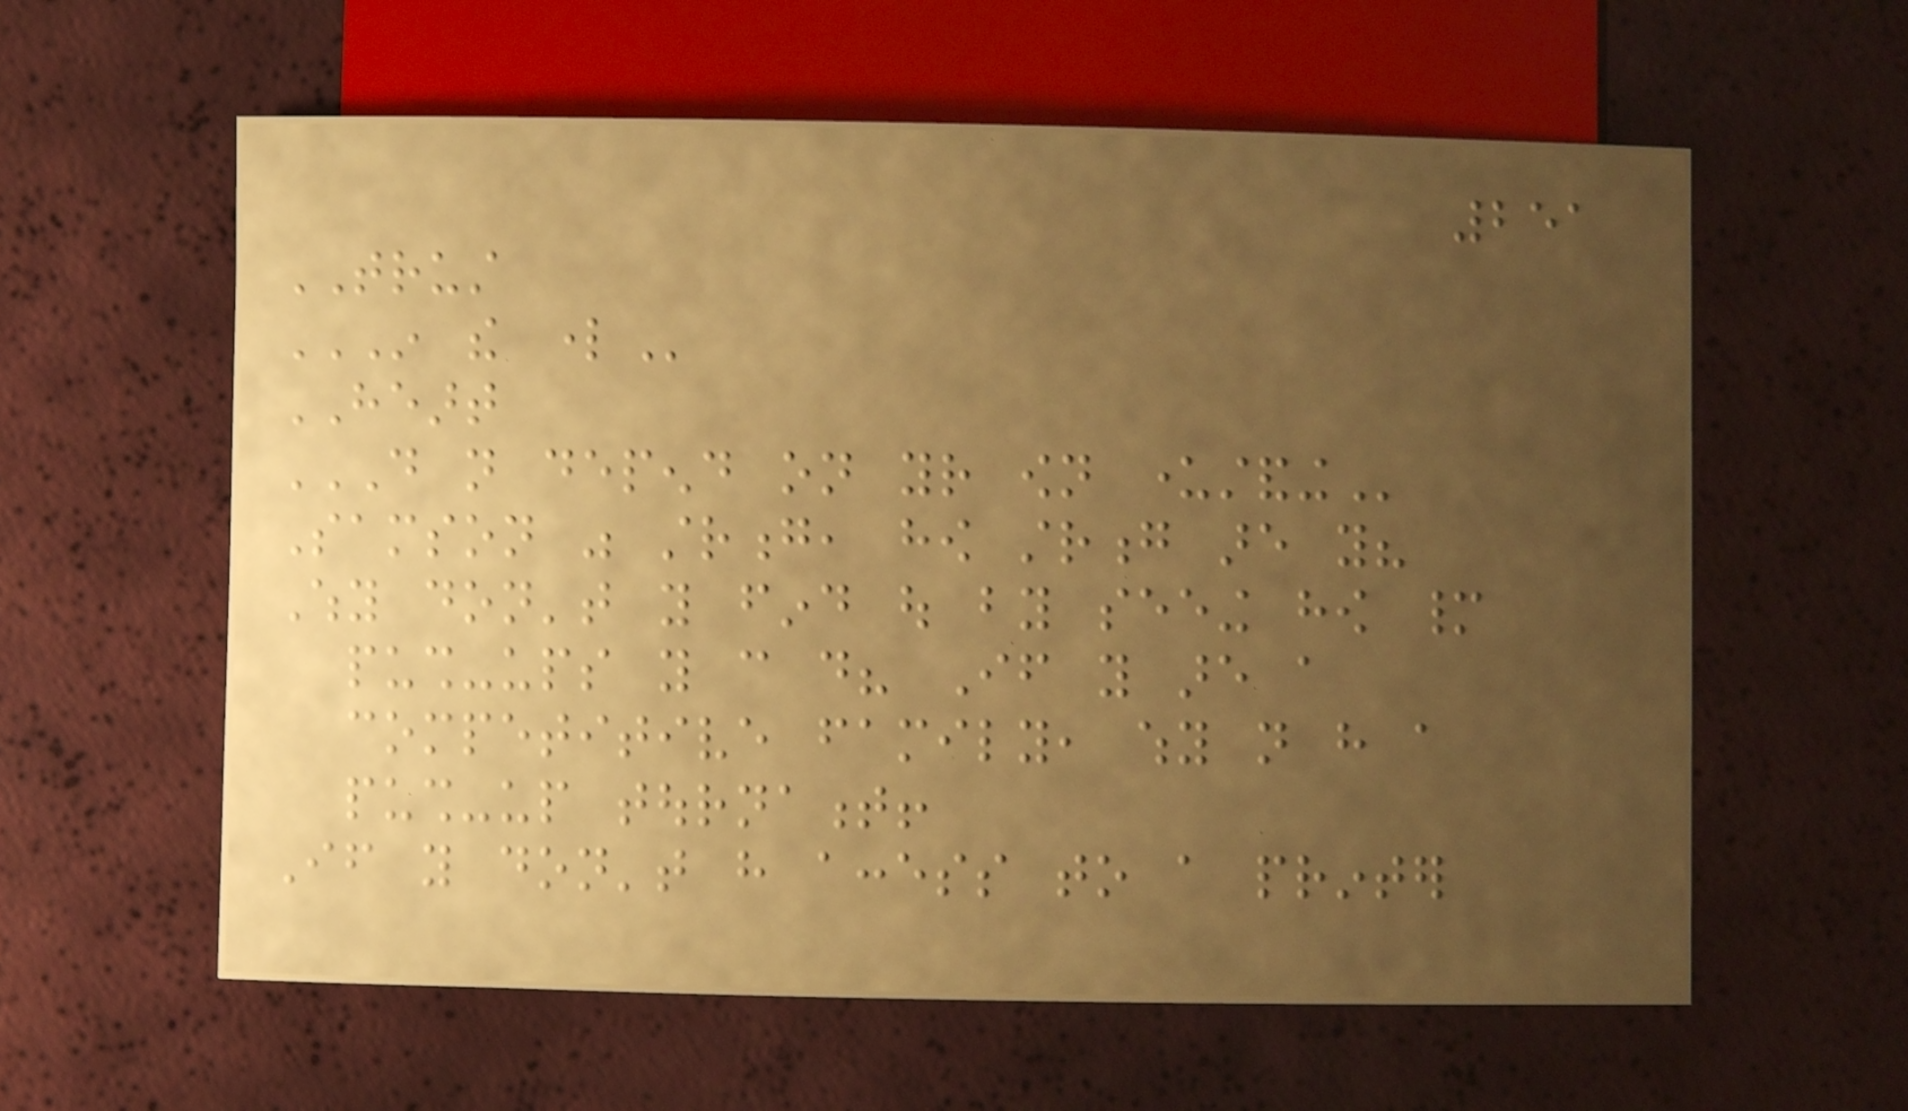251
TRUST
IN THE LORD
HEART
DO NOT DEPEND ON YOUR OWN UNDERSTANDING
Samson was strong, how strong are you?
Why don't you find out by seeing how many
push-ups you can do? If you are a
competitive family, why not have a
push-up tournament!
If you don't have access to a printer
